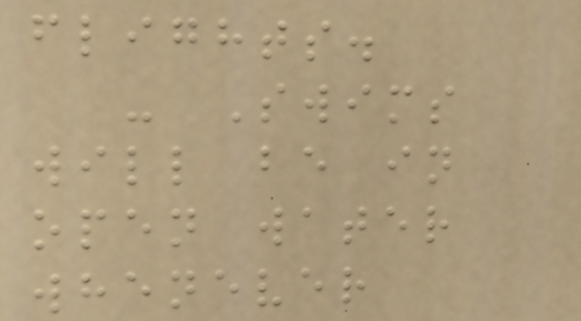flights.
- Swims
will be in
open water
whenever
